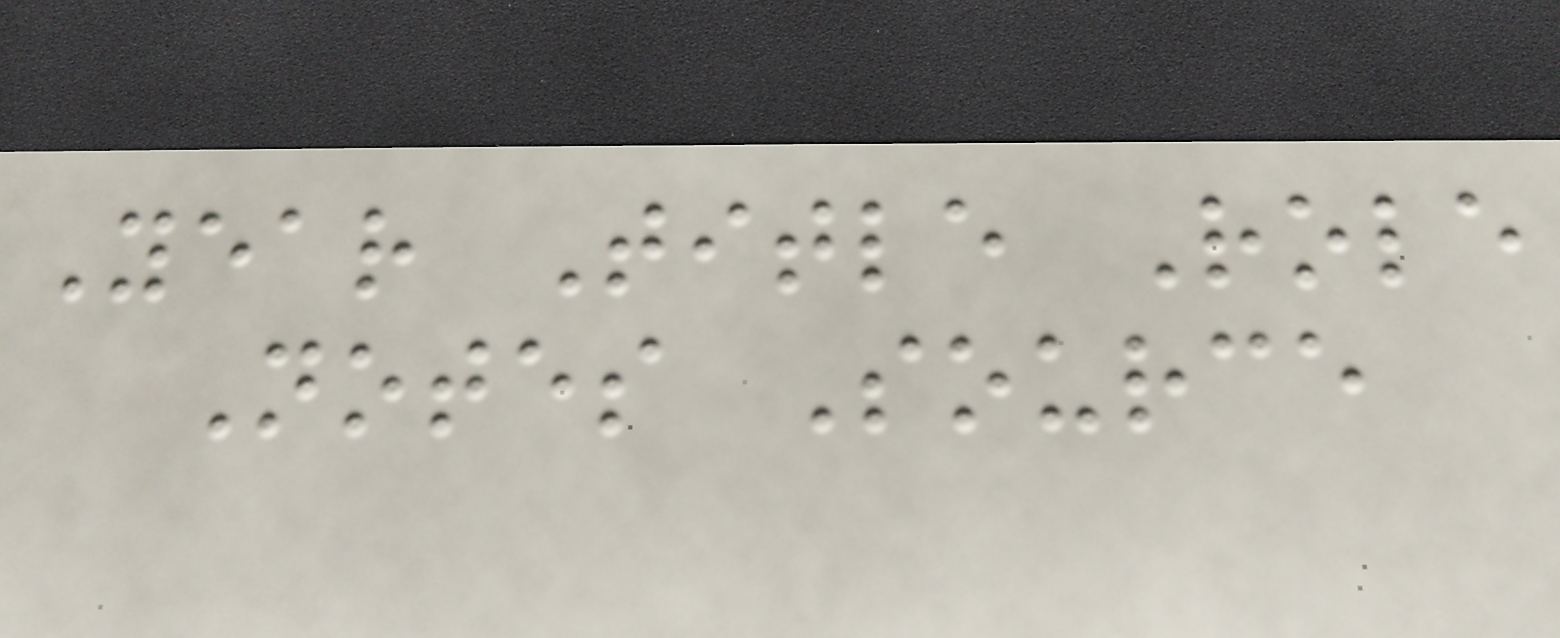Year Title Role
Notes Source
